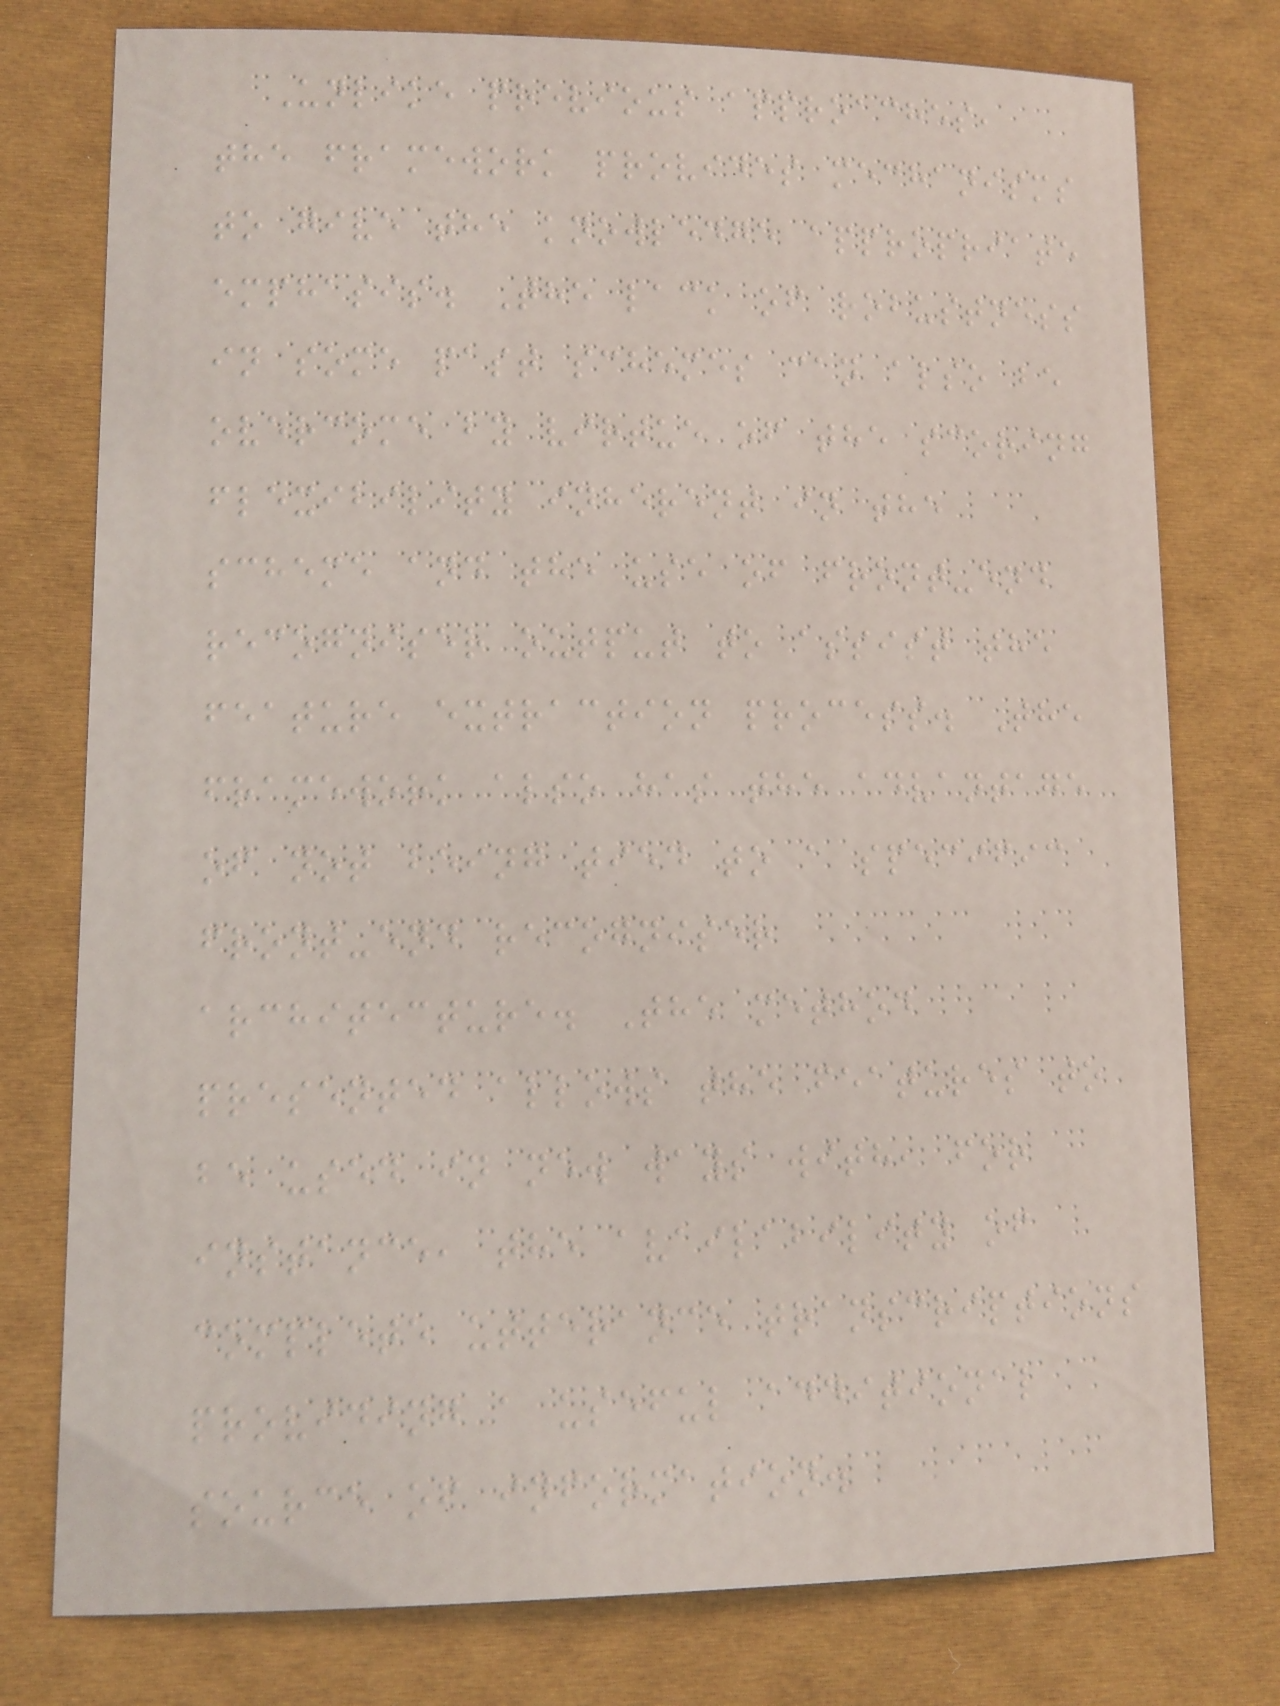Unlike previous approaches,
the framework provides mechanisms
to give the knowledge appropriate
emphasis. The lack of robustness
in some past schemes can also be
overcome by virtue of the scoring
flexibility inherent in the
scheme and the use of front-end
recogniser output to assist the
feature extraction process. The
framework also has the advantage
of not being tied to a specific
front-end recogniser
architecture. The method
presented allows the features to
be used in new ways with, for
instance, the availability of
complete utterance transcriptions
providing a useful additional
source of information.
